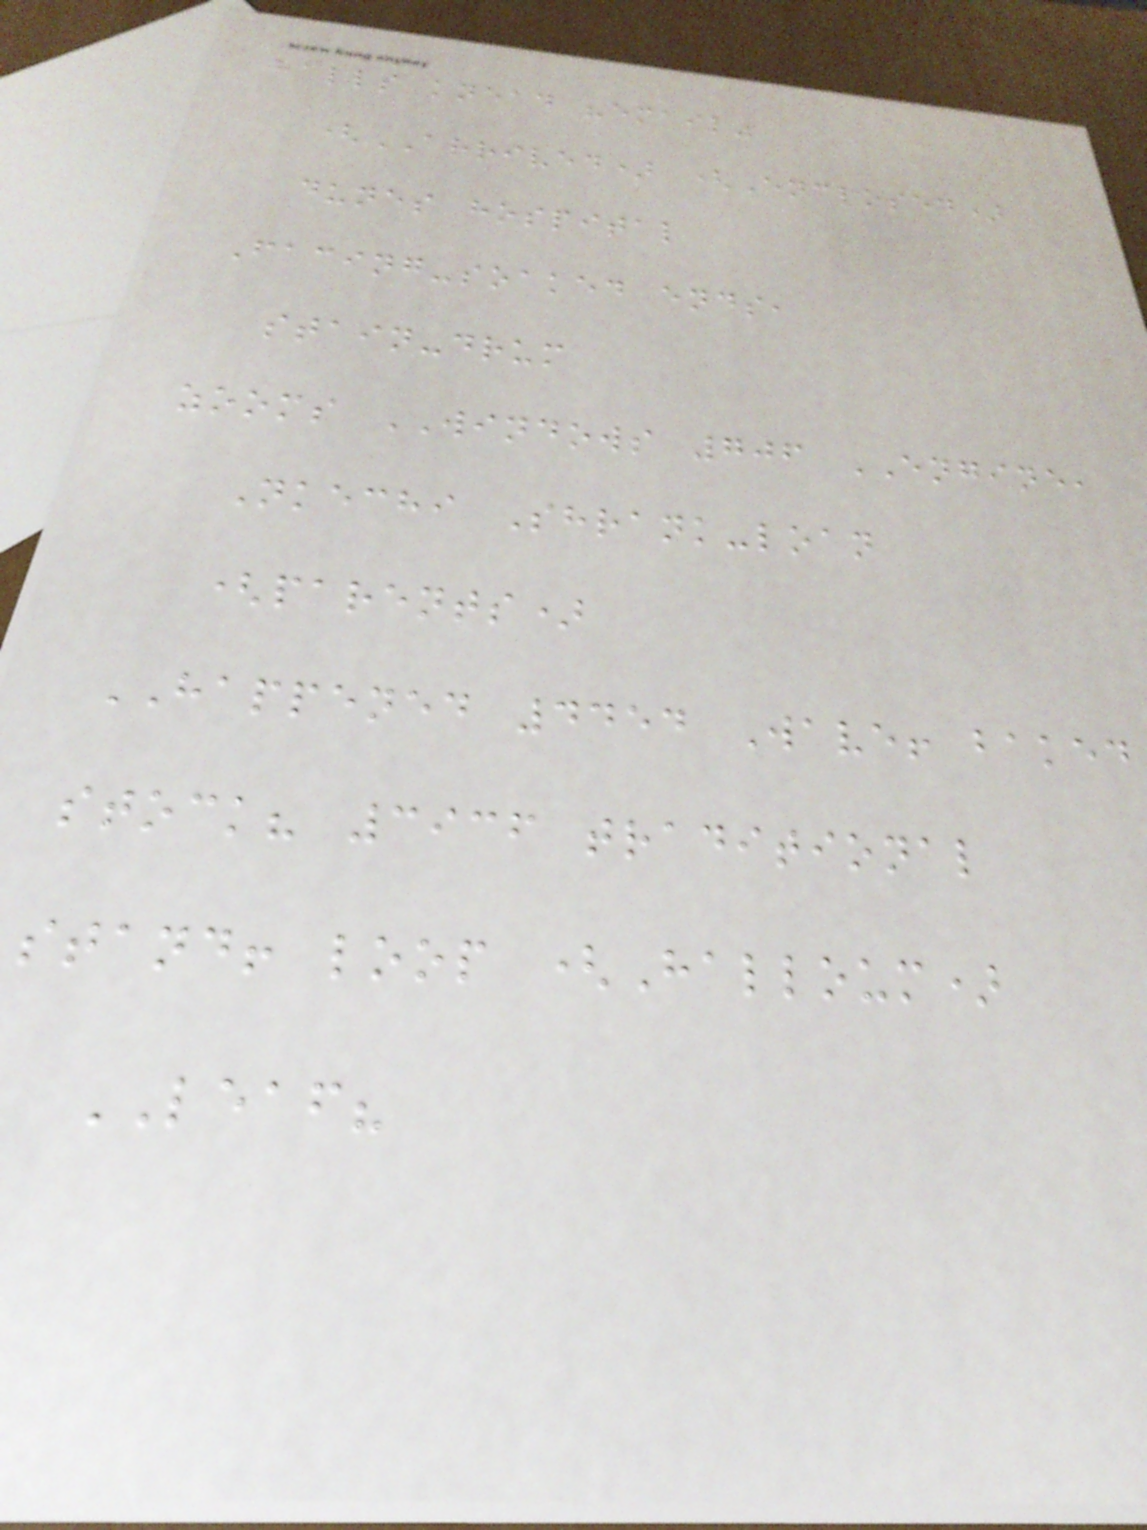halls knead "email"
(ARRIVED) (Enclosed)
dunes hospital
Facing-soaked ends,
stain-drum
zooms WINDOWS 706 ENGINE,
Nkechi Shrank-loan
(parents)
HAPPENED 4454 Wave! baked
stock? 3936 traditional
stand! loop (Halloum)
LEAF?
